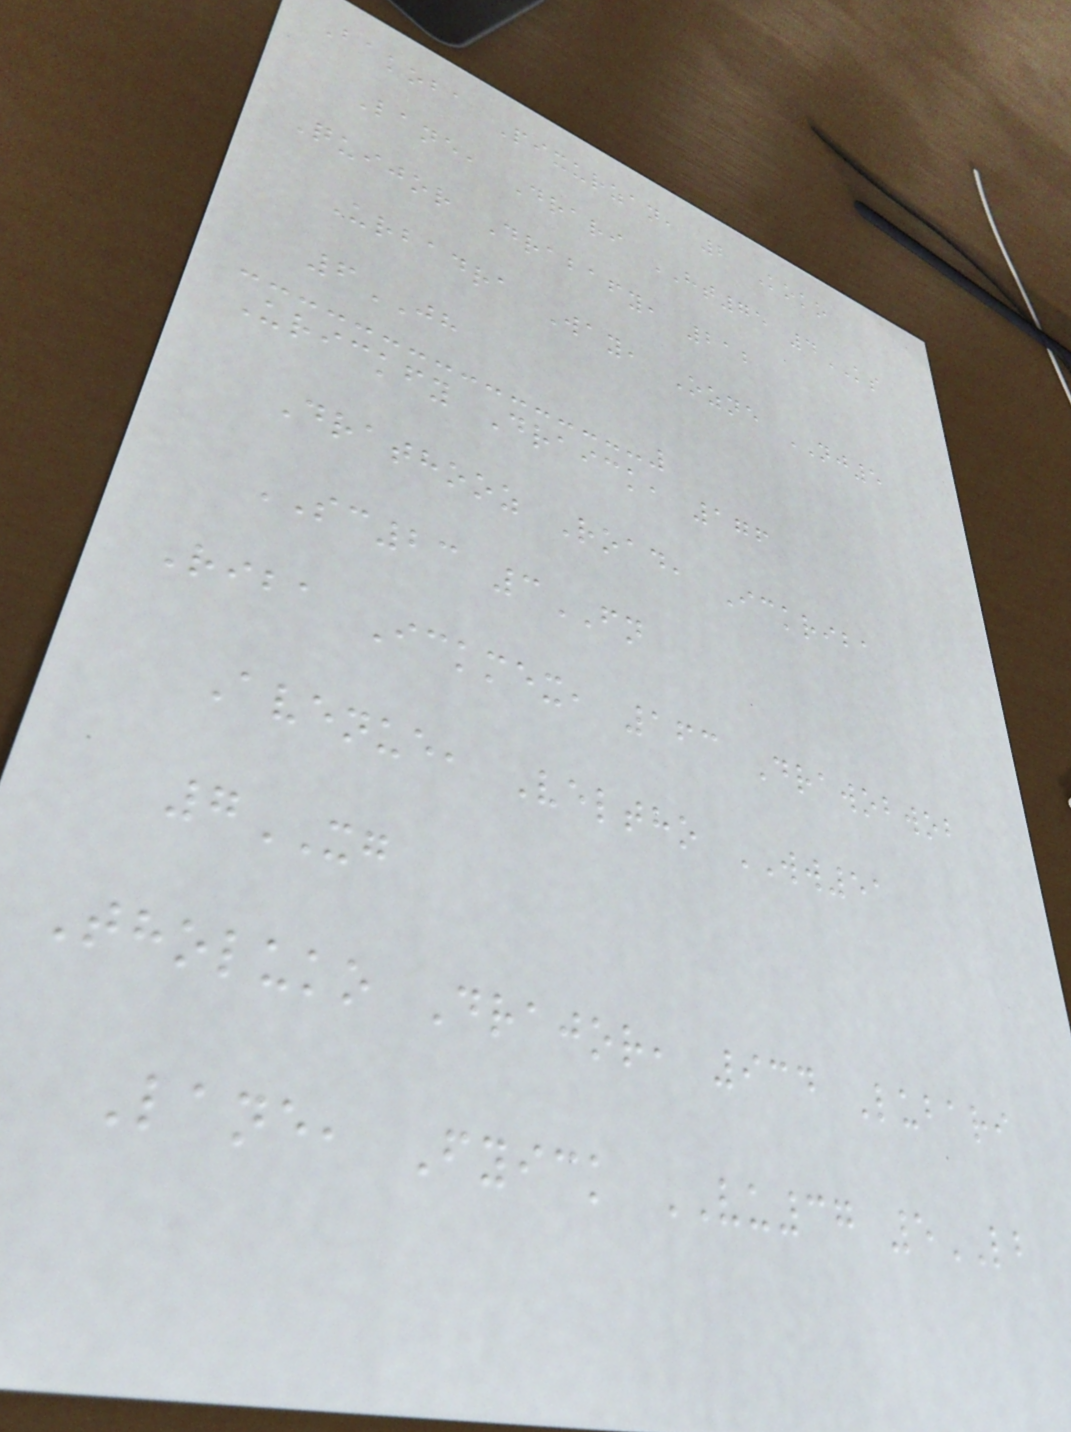Bakoba Pixurzan, 2 Koko
Lane, Drari HT75 4KS
Quijor Drabafy, 212
Urbadra Way, Ozne NJ5
6JH
Urickfy Draick, 176
Drathooz Road, Ickriba
SC23 3FN
Riba Ickmex, 163 Drawobwob
Avenue, Veltho WW51
7XG
Tholuko Drajor, 934 Lubari
Lane, Fyick VU37 5LB
